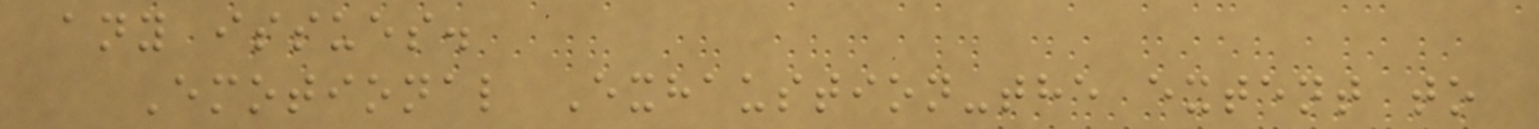any issues.
Emotional Exhaustion-the extent to
